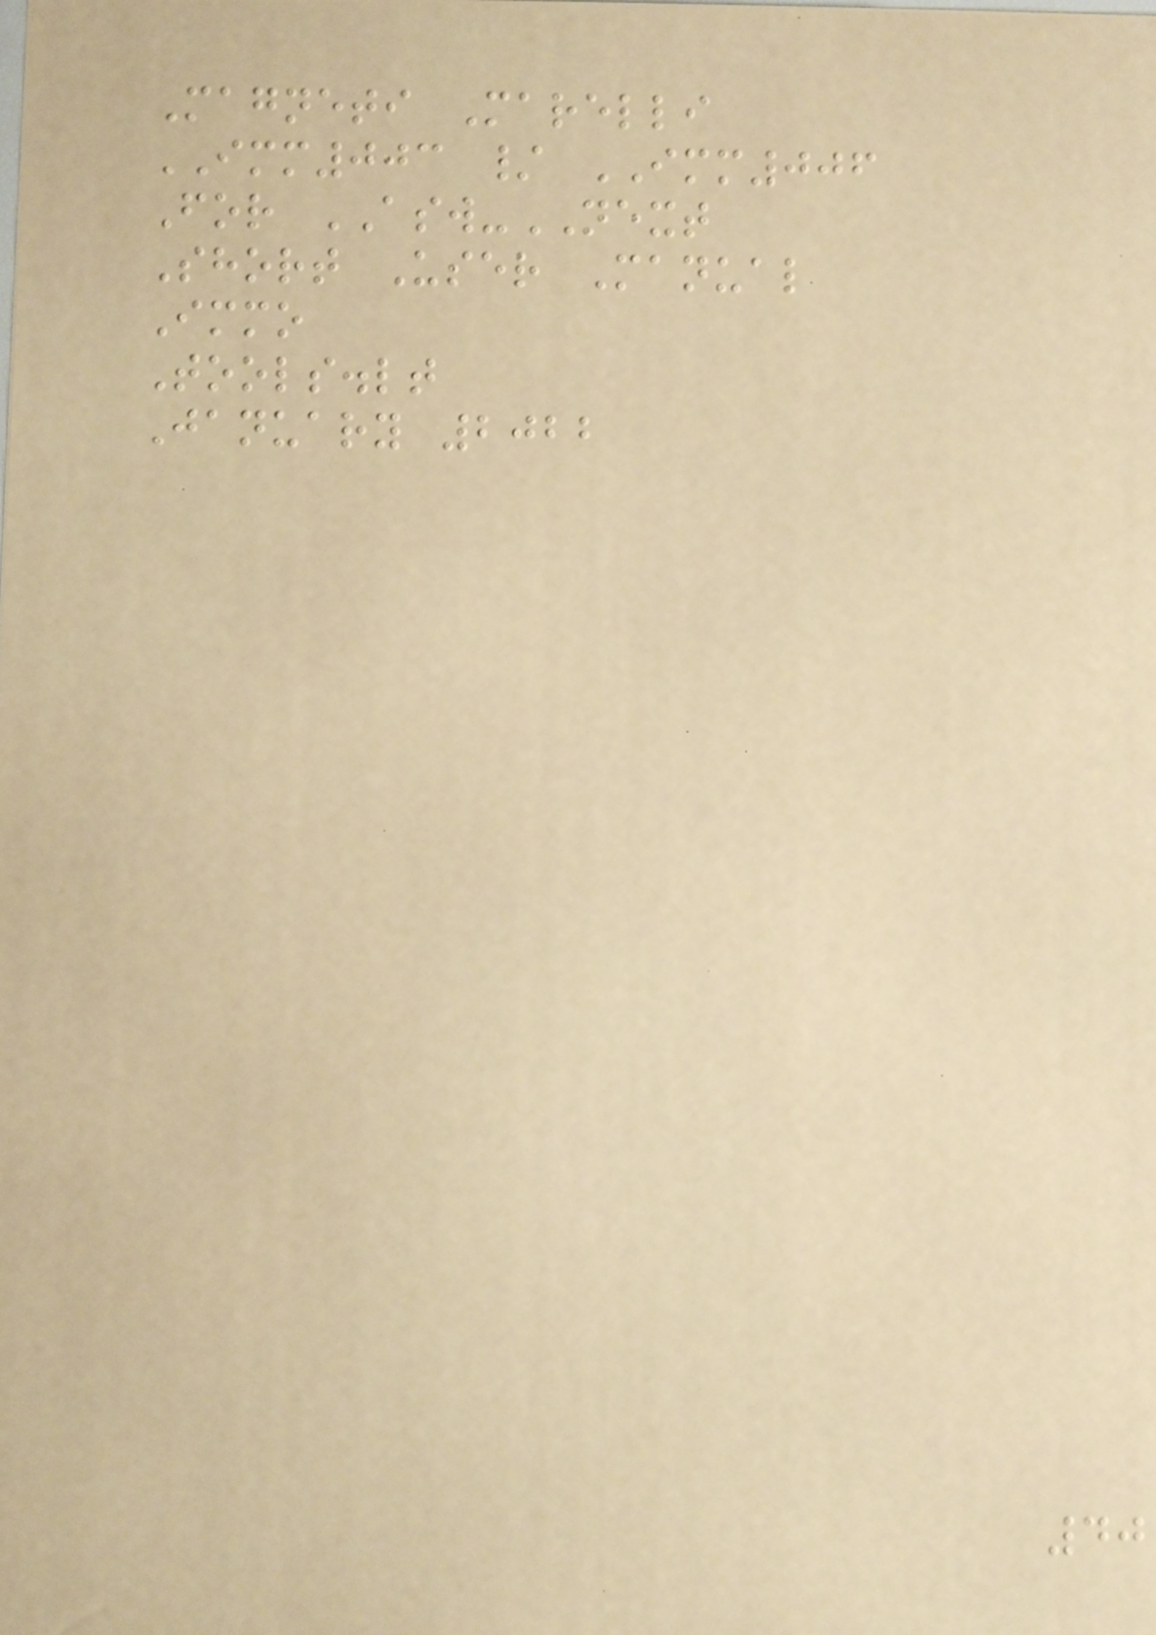Magneti Marelli
IMM003 / IMM006
For ASW-NEXT
Short User Manual
Immo
Tools.lt
January 2022
40
